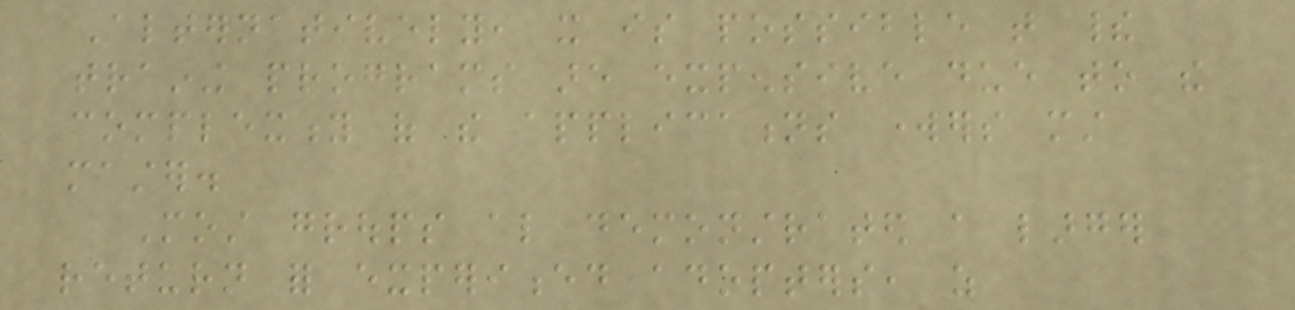Alternatively, it is possible that their
training programs are expensive due to the
complexity of the applications workers must
master.
Most groups also demonstrated a larger
return for experienced adopters, as
